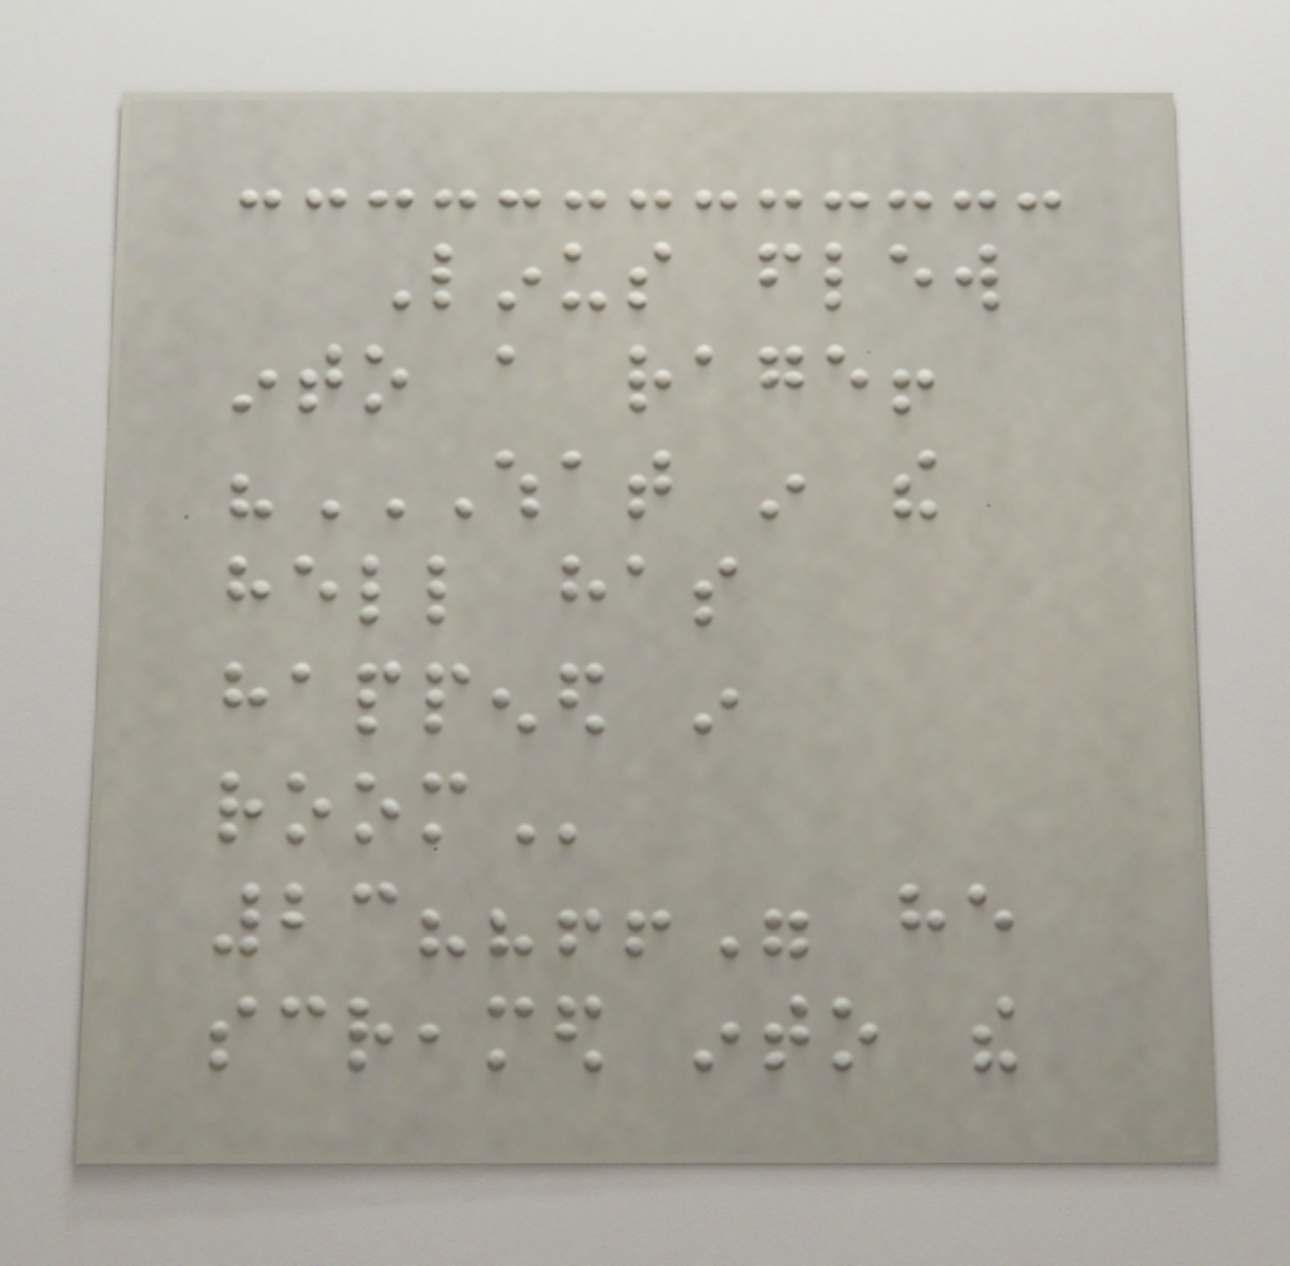Linus flew
into a rage!
"WHAT IN THE
HELL HAS
HAPPENED IN
ROOM
23??!!" he
screamed into the
